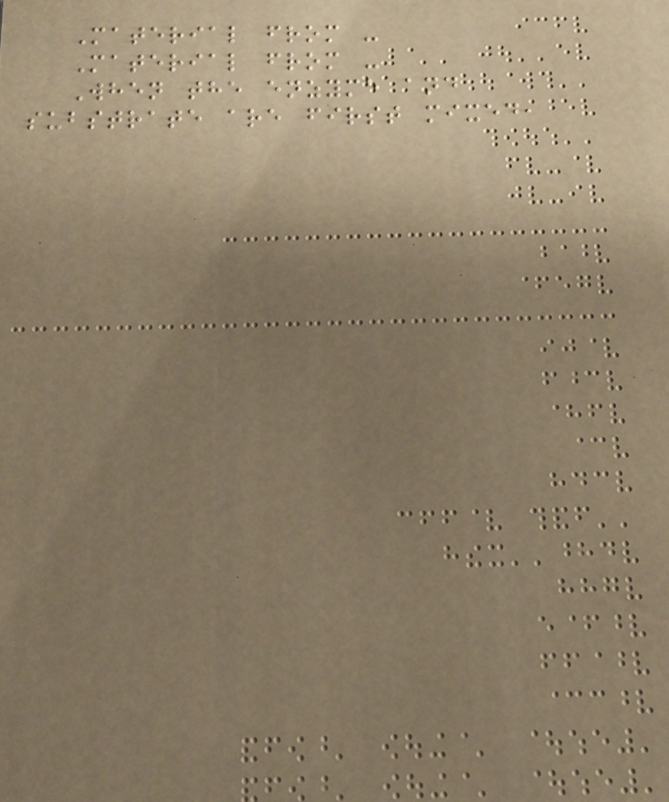Material from -
Material from -
When the enzyme and
substrate are first mixed,
